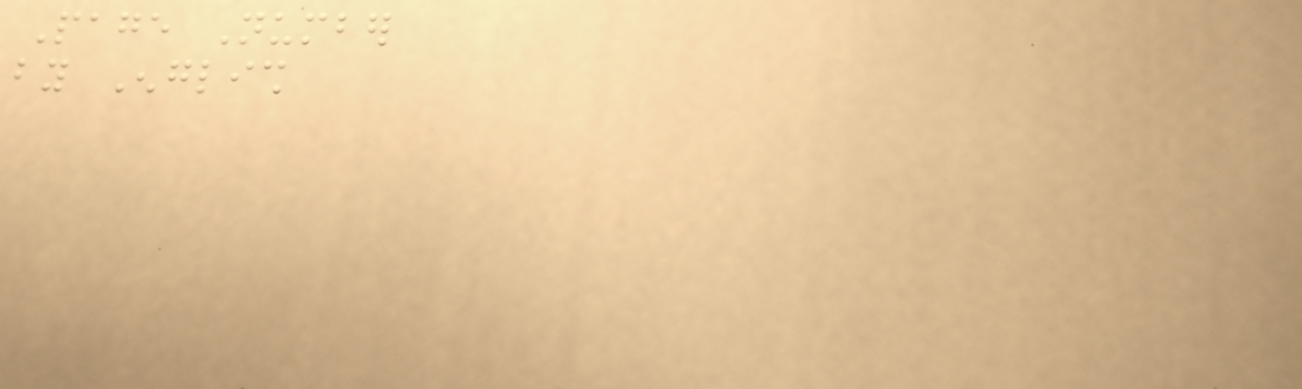Page Number
by English
